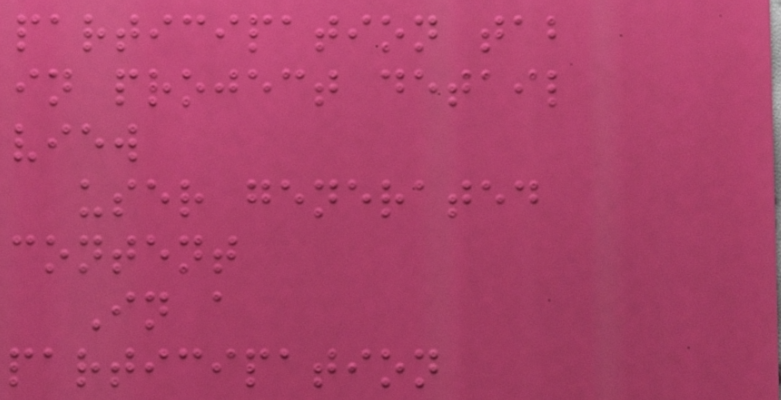participation tab
in project detail
view
user generated
content
In a
participation
